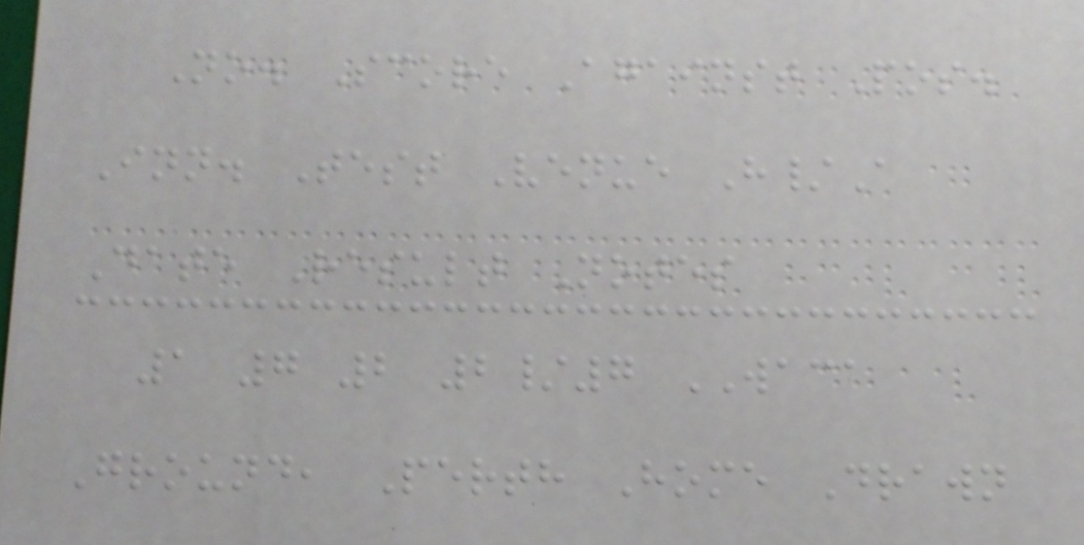No. Score Against Pos.
Inn. Test Venue H/A
Date Result Notes
1 7 2 2/7 WACA
Ground, Perth Home Drawn
